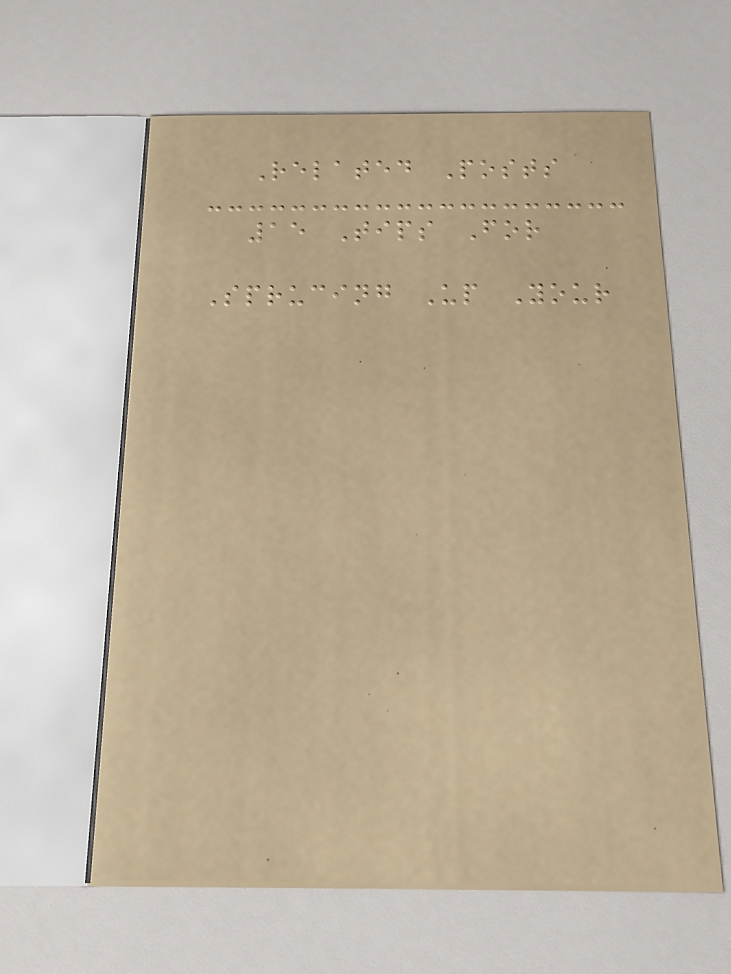Related Posts
15 Tips For
Sprucing Up Your
